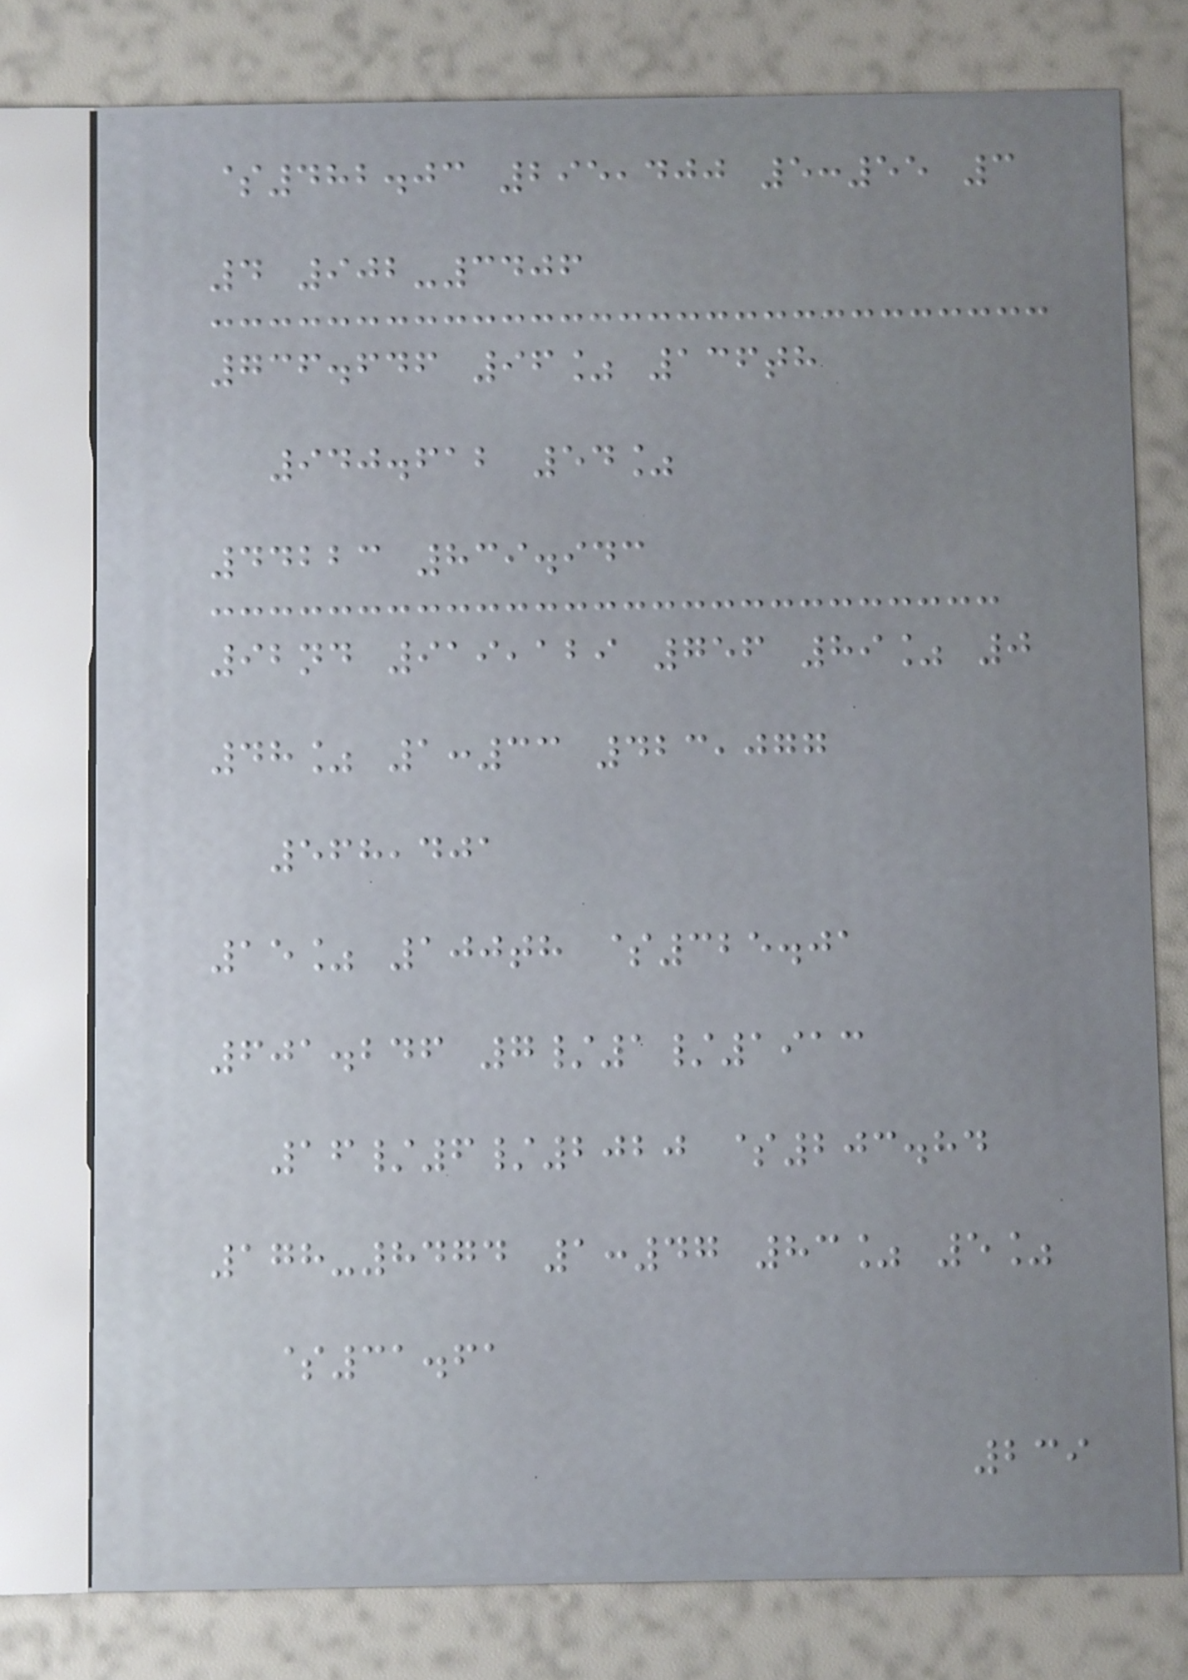$482.03 295,400 5:55 3
4 902-3406
736.646 96% 136th
940.612 54%
44223 839.943
92nd 919,129 756 89% 0
48% 1:33 423,077
568,401
15% 100th $325.01
601.246 7/1/1913
16/6/2020 $203.84
178-8474 1:47 83% 5%
$31.61
239
